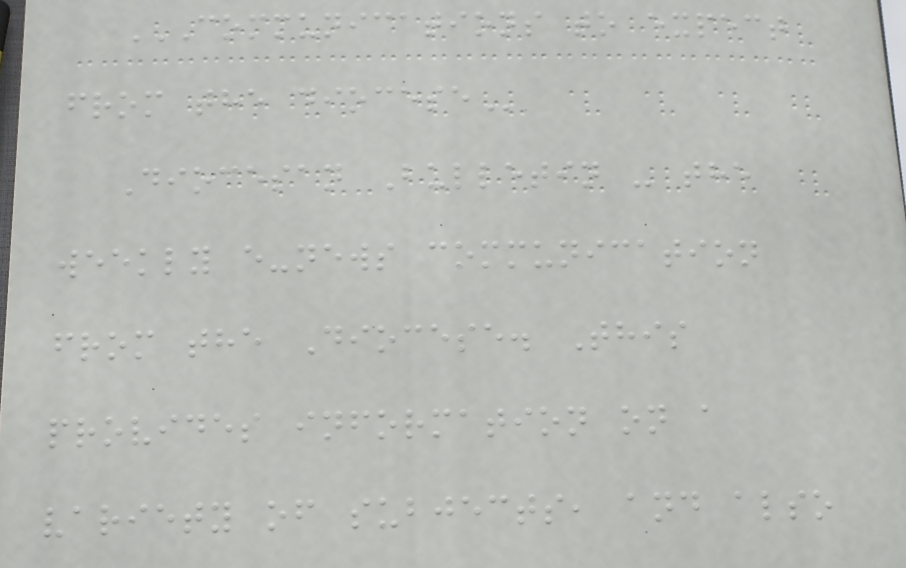COMMUNICATIONS TO EXPECT
FROM THE DIOCESE
Diocesan Bulletin - the
weekly e-news communication
from the Diocese. This
provides information on a
variety of subjects, and also
